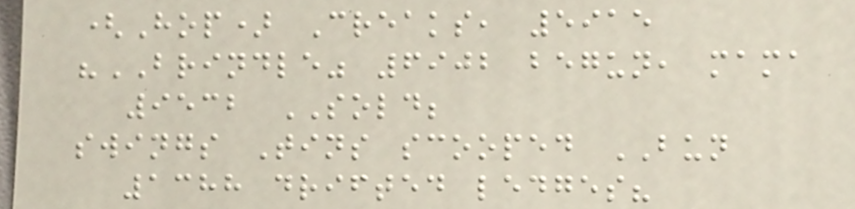(Hop) Creaks, 5915
"BRINDLE" 6902 begun, mama
9532 SOLD;
swings Tins scooped BUN
1388 drifted ledges?
